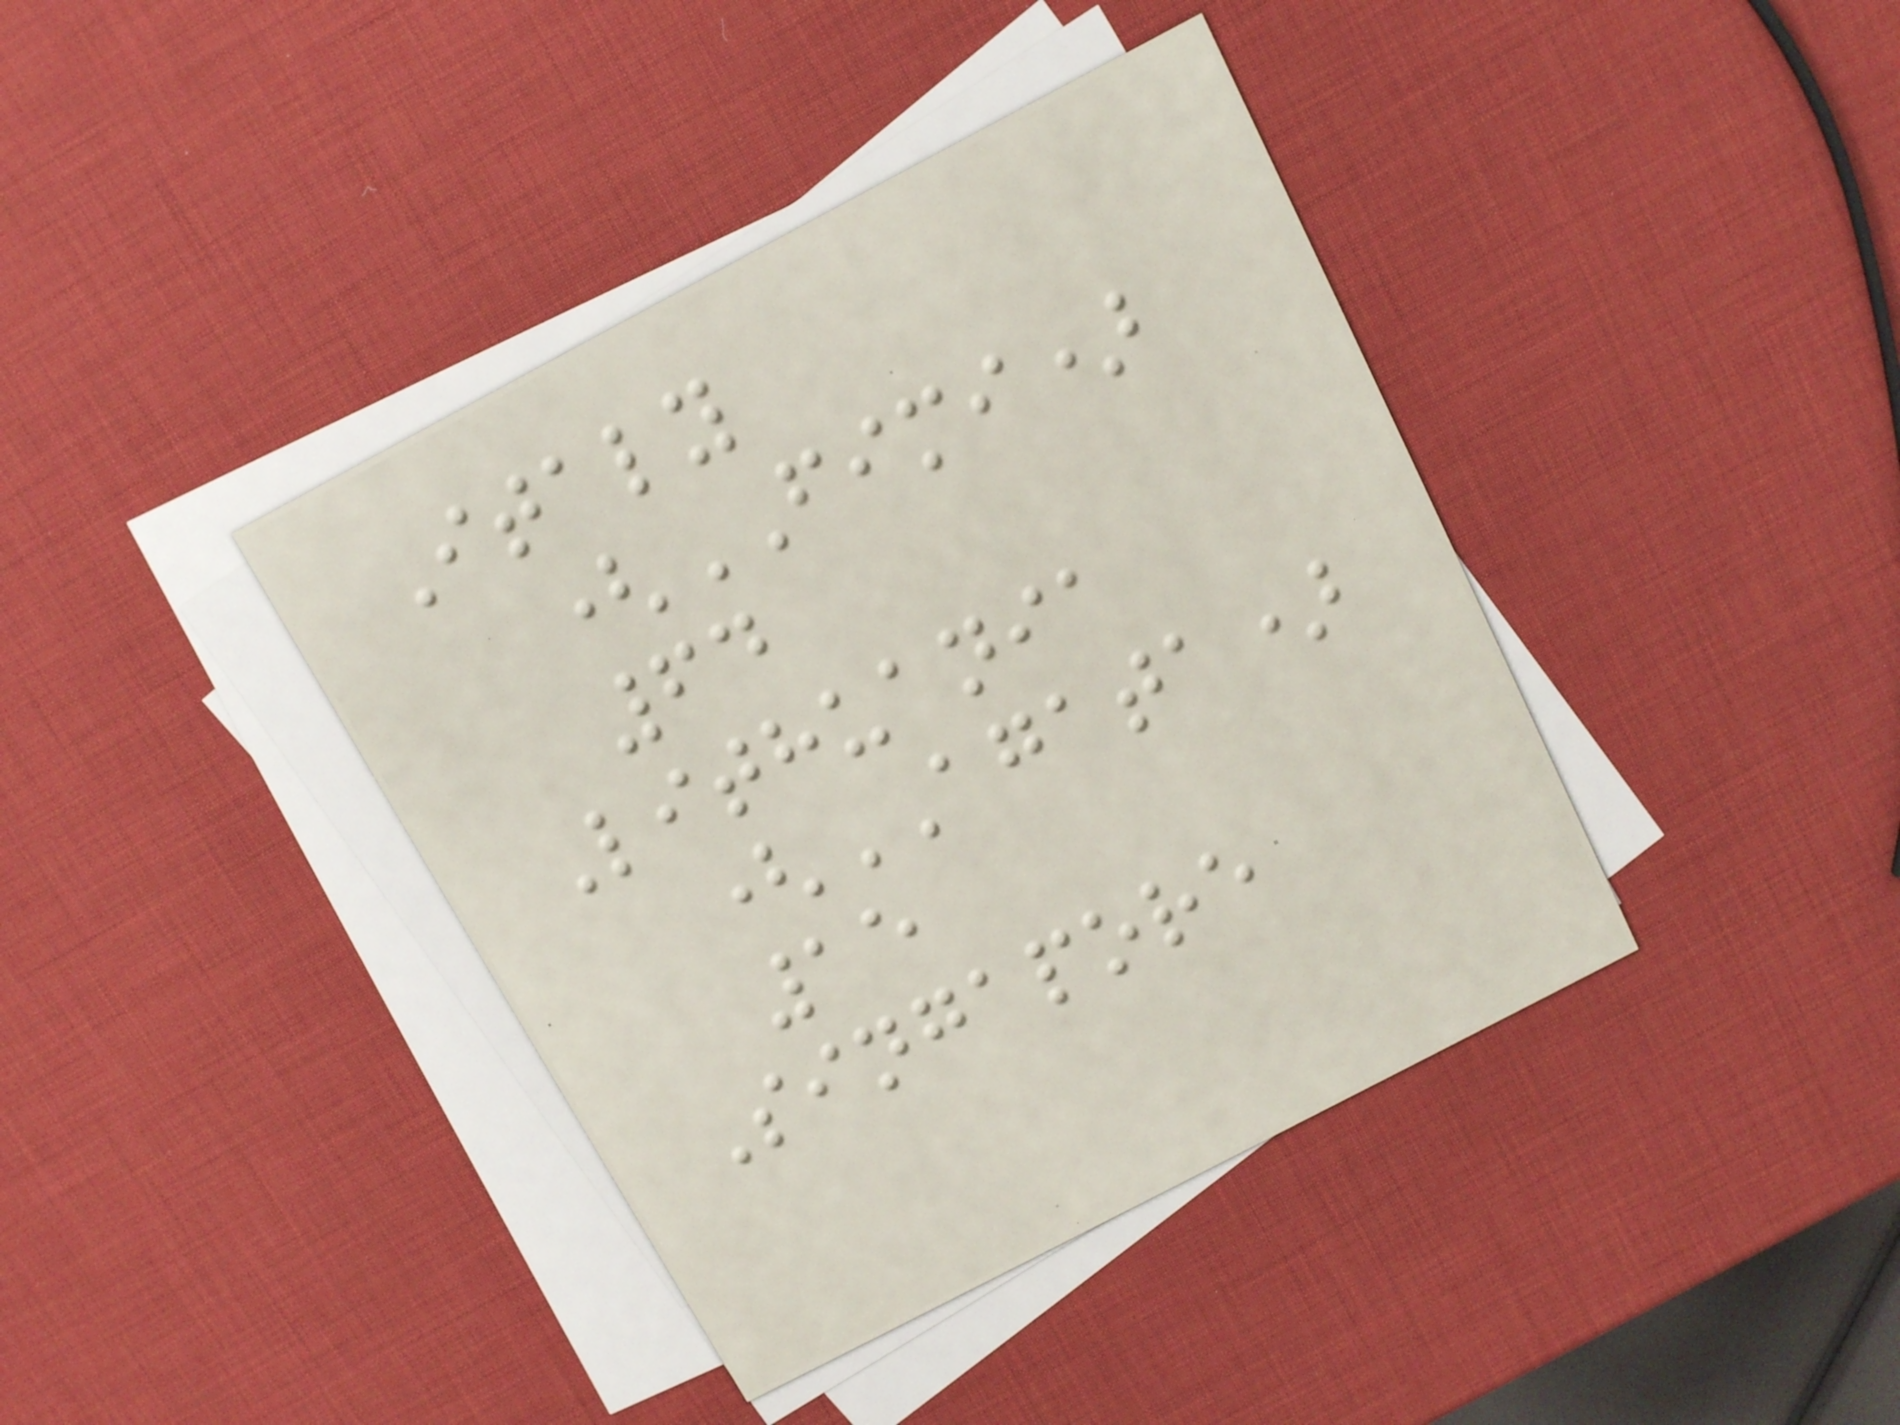Italy
(FIMI)
64
Lithuania
(AGATA)
15
Singapore
